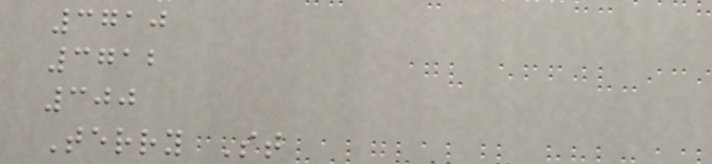3710
3712
300
Terry St
